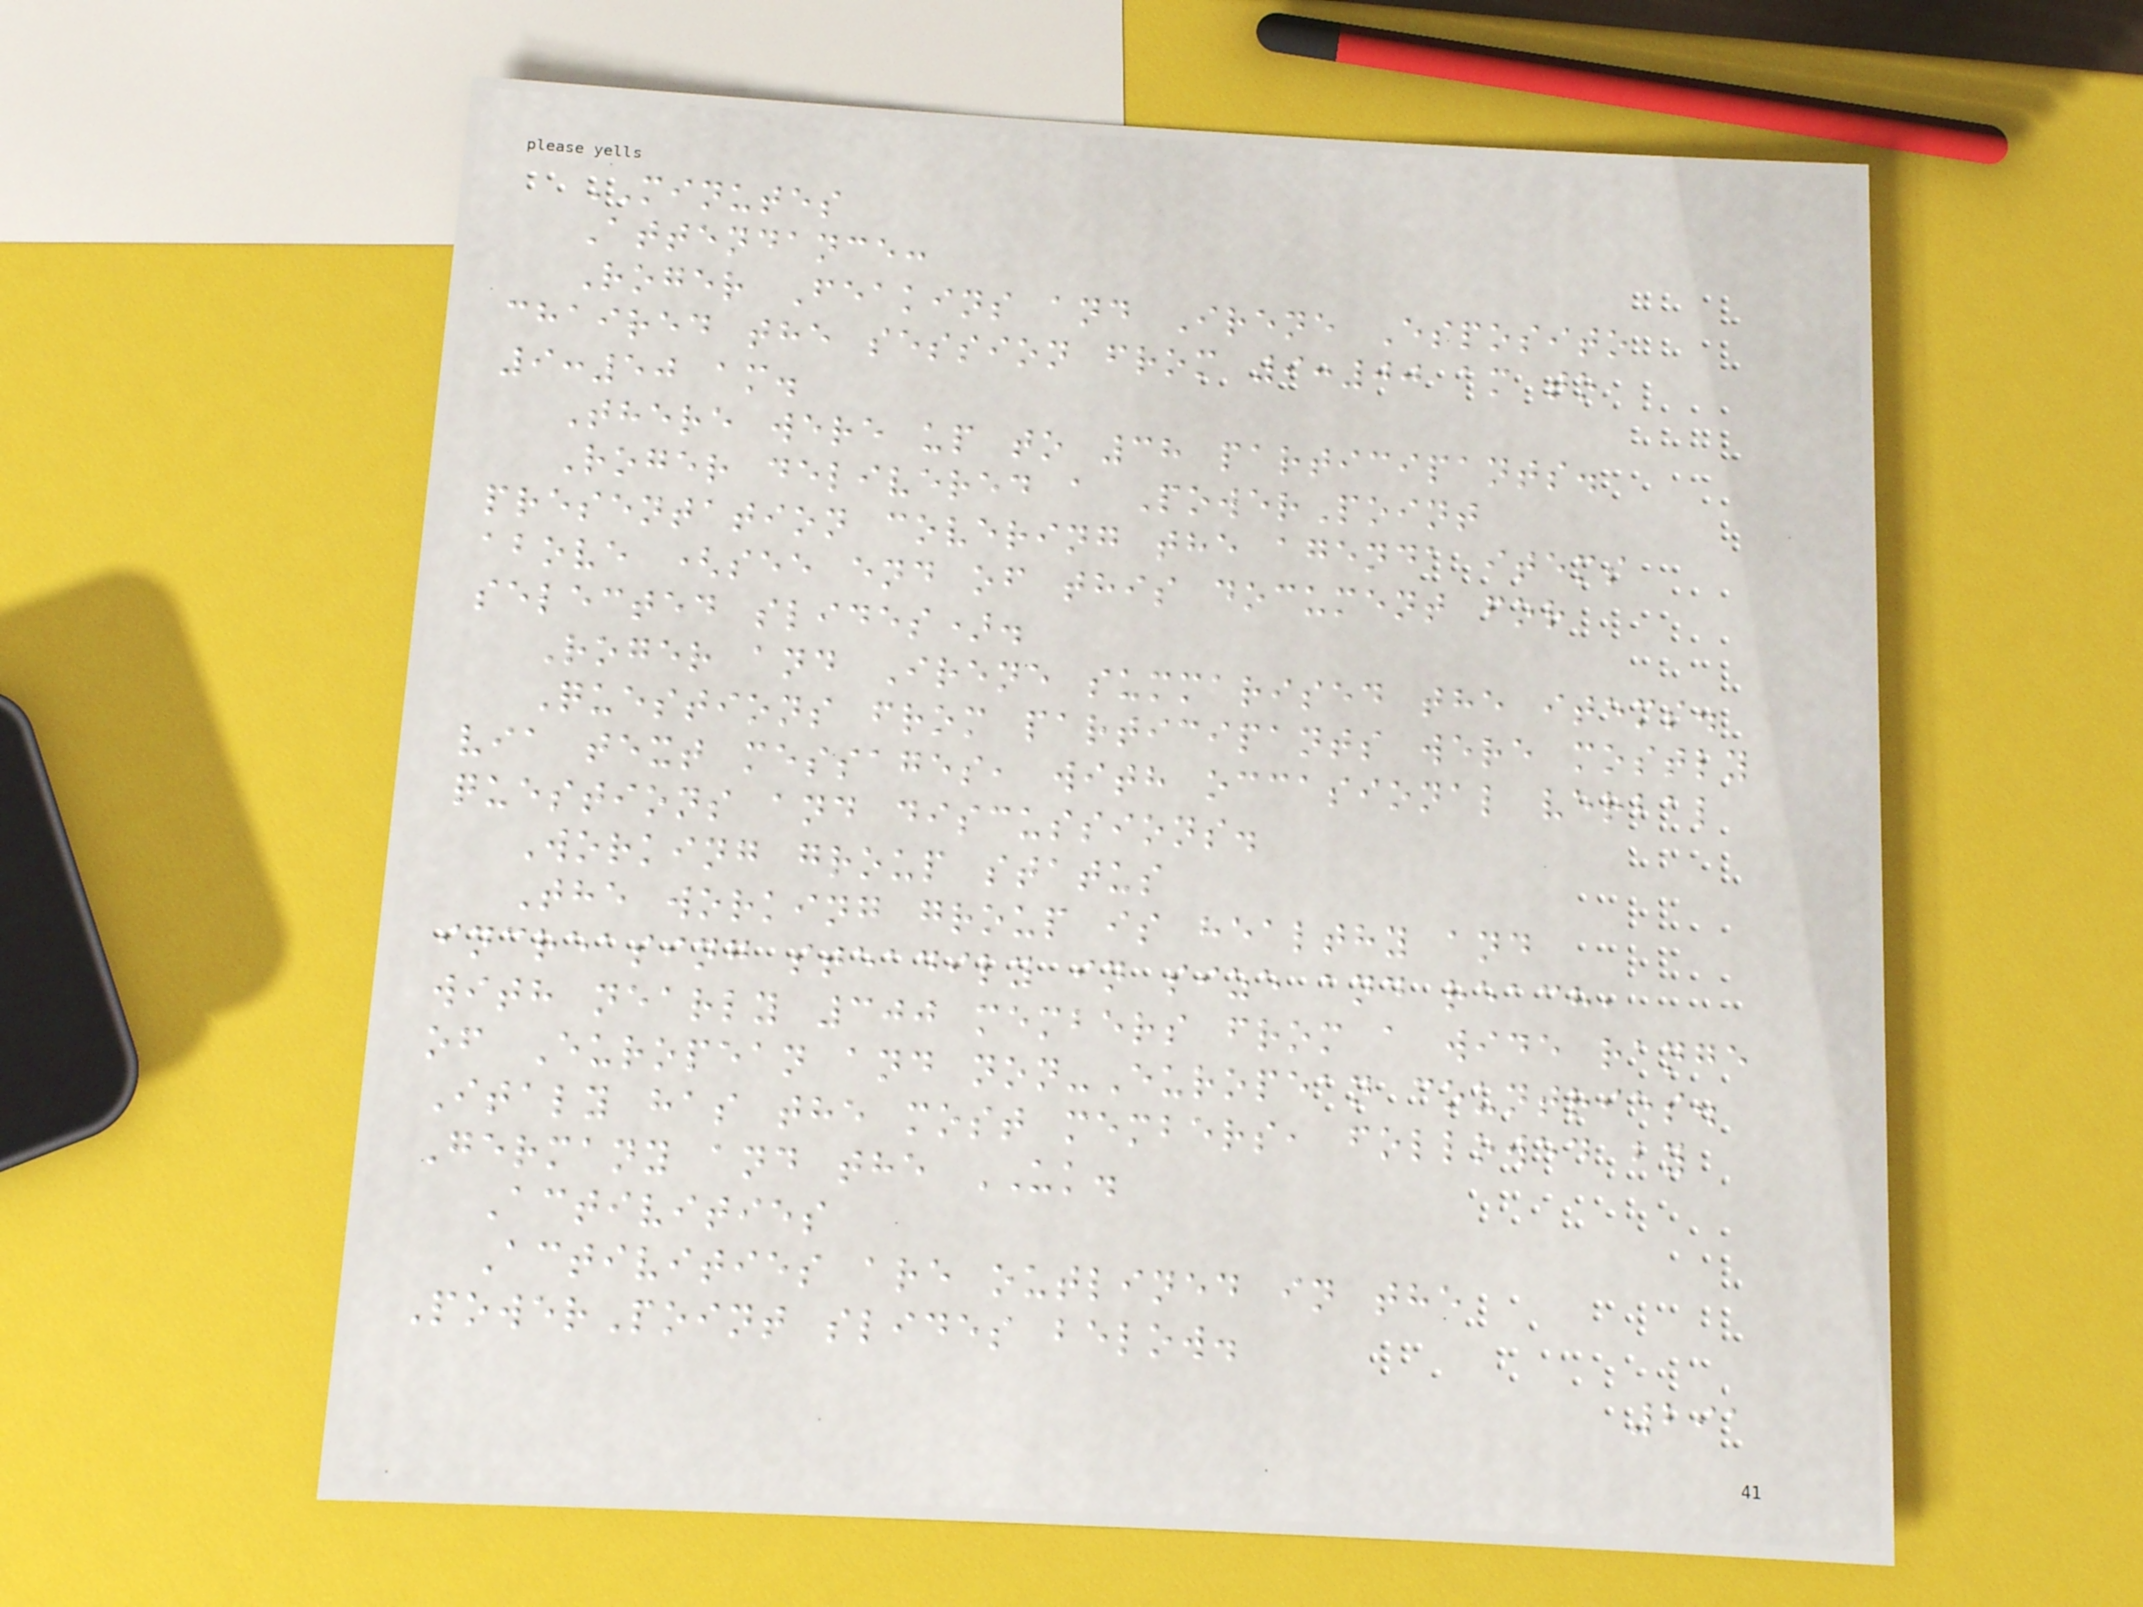MINUTES
Attendance:
Roger Feakins and Irene Esposito
chaired the session from 9:00 am to
9:50 am.
There were up to 38 participants.
Roger delivered a PowerPoint
presentation covering the agenda items
above (see end of this document for
selected slides).
Roger and Irene summarised the items.
Questions from participants were mostly
via text messages, with occasional verbal
questions and discussions.
Working group status
The working group is healthy and
increasing steadily in size and reach,
with nearly 300 members from a wide range
of European and non-European countries.
Italy has the most members, followed by
Germany and the UK.
Activities
Activities are outlined in the
PowerPoint slides below.
291
